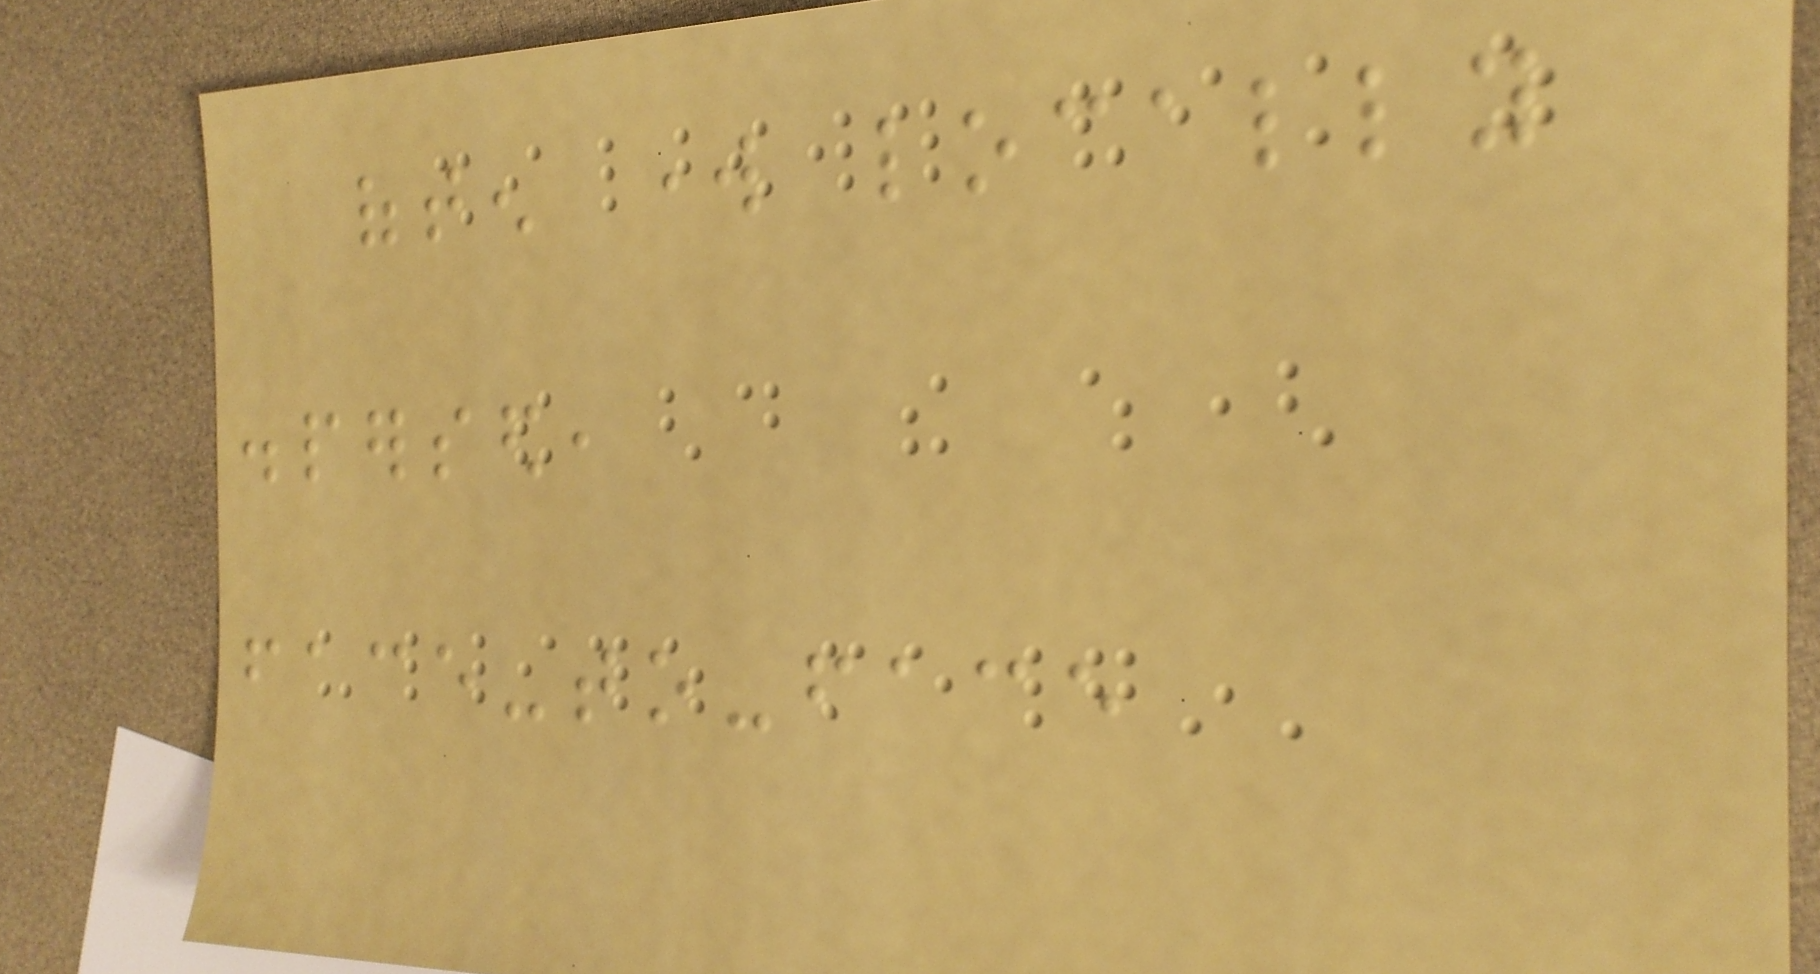often work locally
dispersed,
face-to-face
